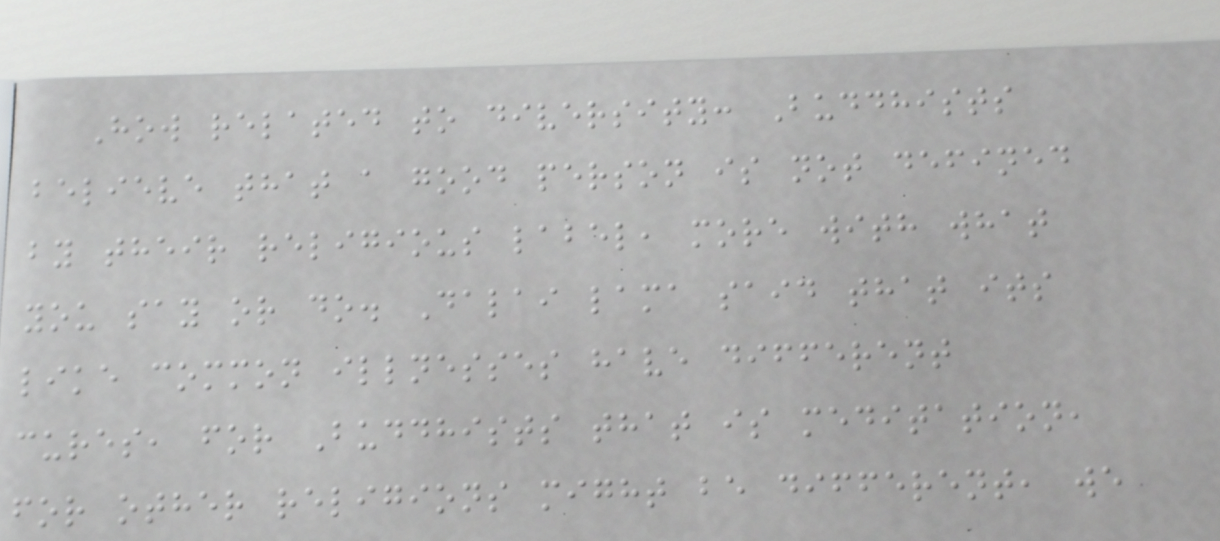How related to diversity: Buddhists
believe that a good person is not defined
by their religious label, more with what
you say or do. Dalai lama said that its
like common illnesses have different
cures, for Buddhists that is meditation,
for other religions might be different, we
